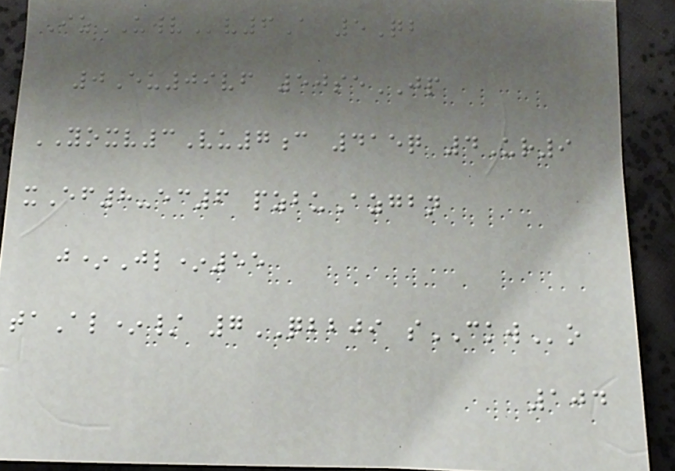IzUWVv6A 5Qb
0Eu09vf 50seJP
YOXV3Vu7c 415q 4Ur9
xEf8-ec6 pzbuAzgbn
j*Jl*55
taAl*/ 7QBBJI sCKWo
104
